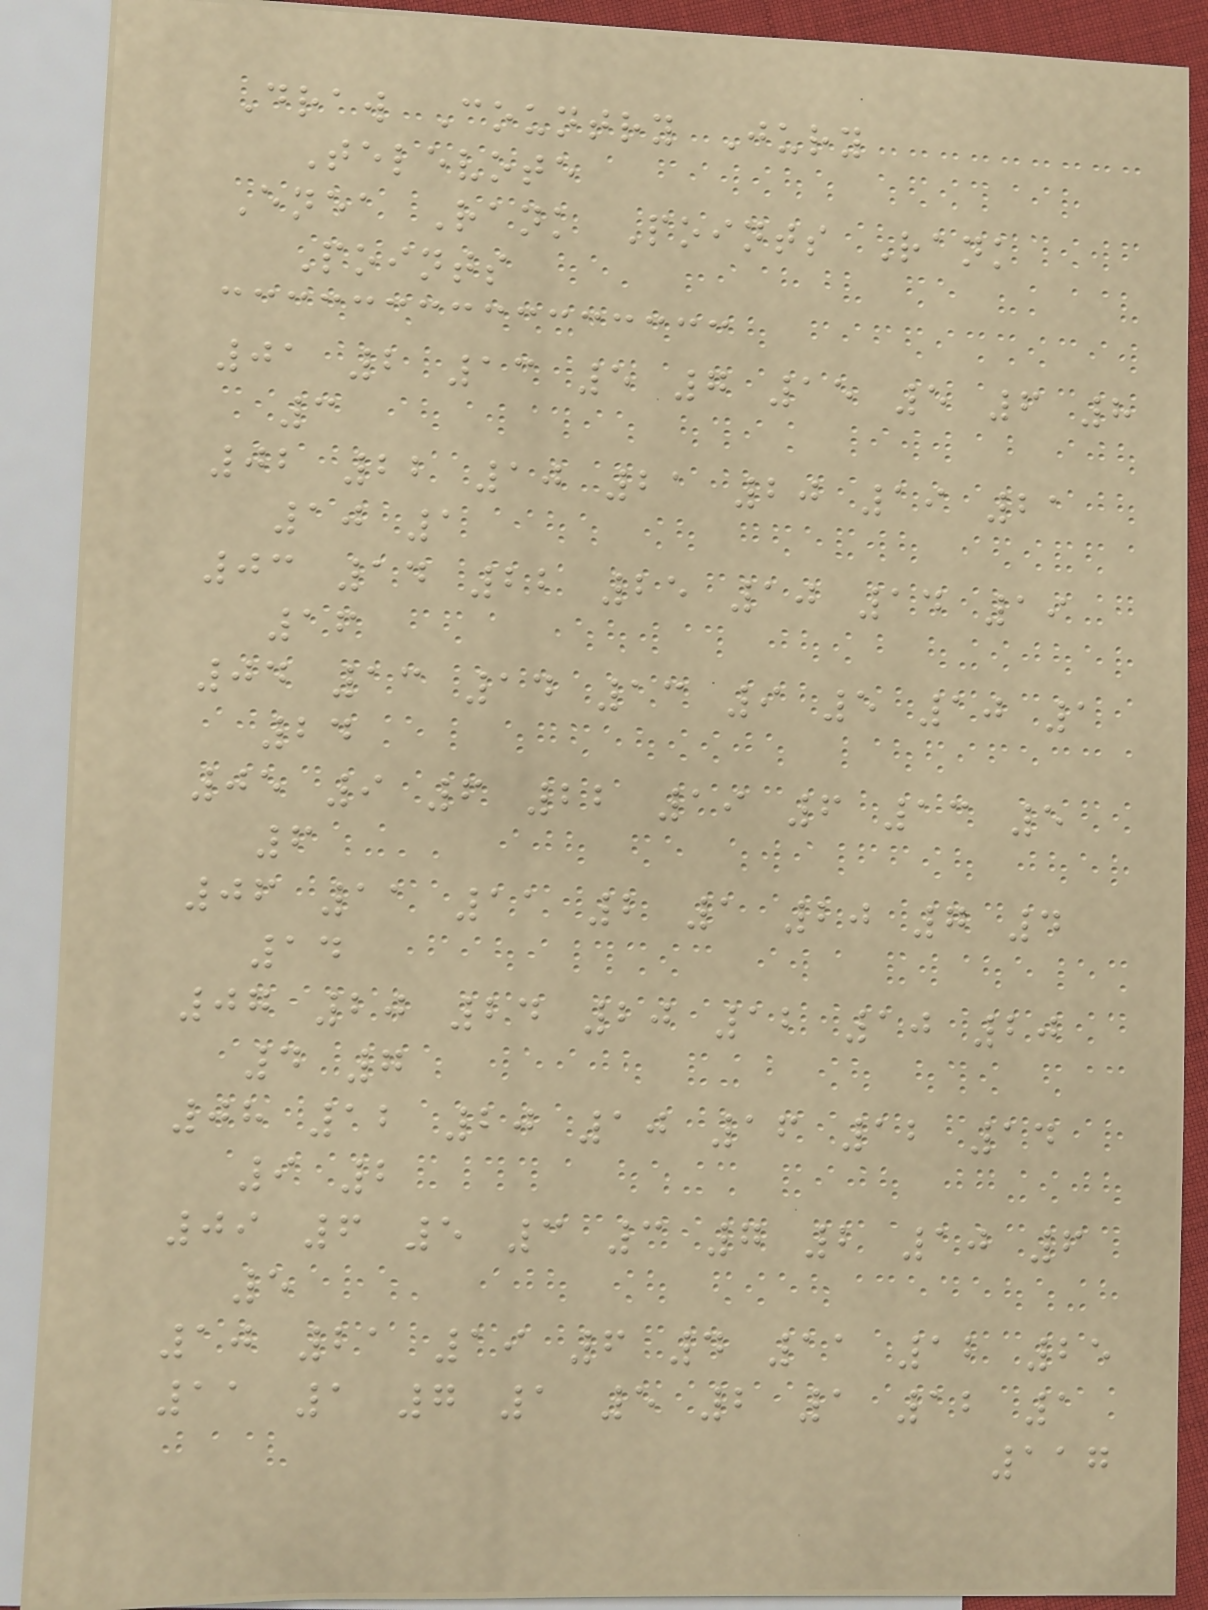Draw Country Jury
Televote
Enea Rank Points Rank
Points
01 2 13 5 7 15 5 6 8
3
02 22 10 21 20 19 21
10 1
03 14 22 25 10 14 19
16
04 13 14 13 9 5 10 1
24
05 9 6 22 19 6 13 5
6
06 11 11 2 1 20 7 4
14
07 20 24 20 12 10 20
4 7
08 12 20 10 16 12 14
9 2
09 6 5 3 3 7 2 10 6
5
10 21 19 6 4 11 12 25
11 1 7 1 5 2 1 12 1
117
